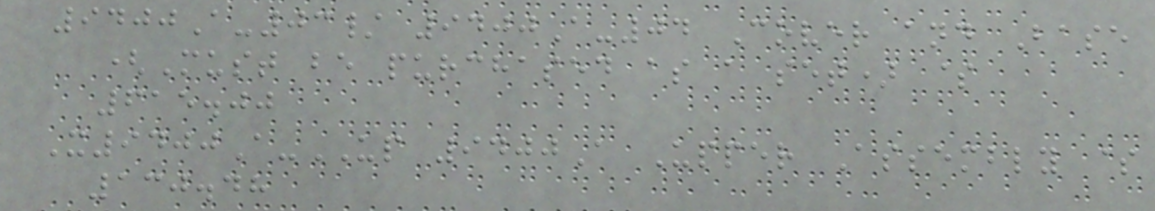9400A-03/ 9400A-04 Cover and Base
(Must be purchased as a set) $
615.00
X9400A-UP 9400A Upper Assembly $
130.48
